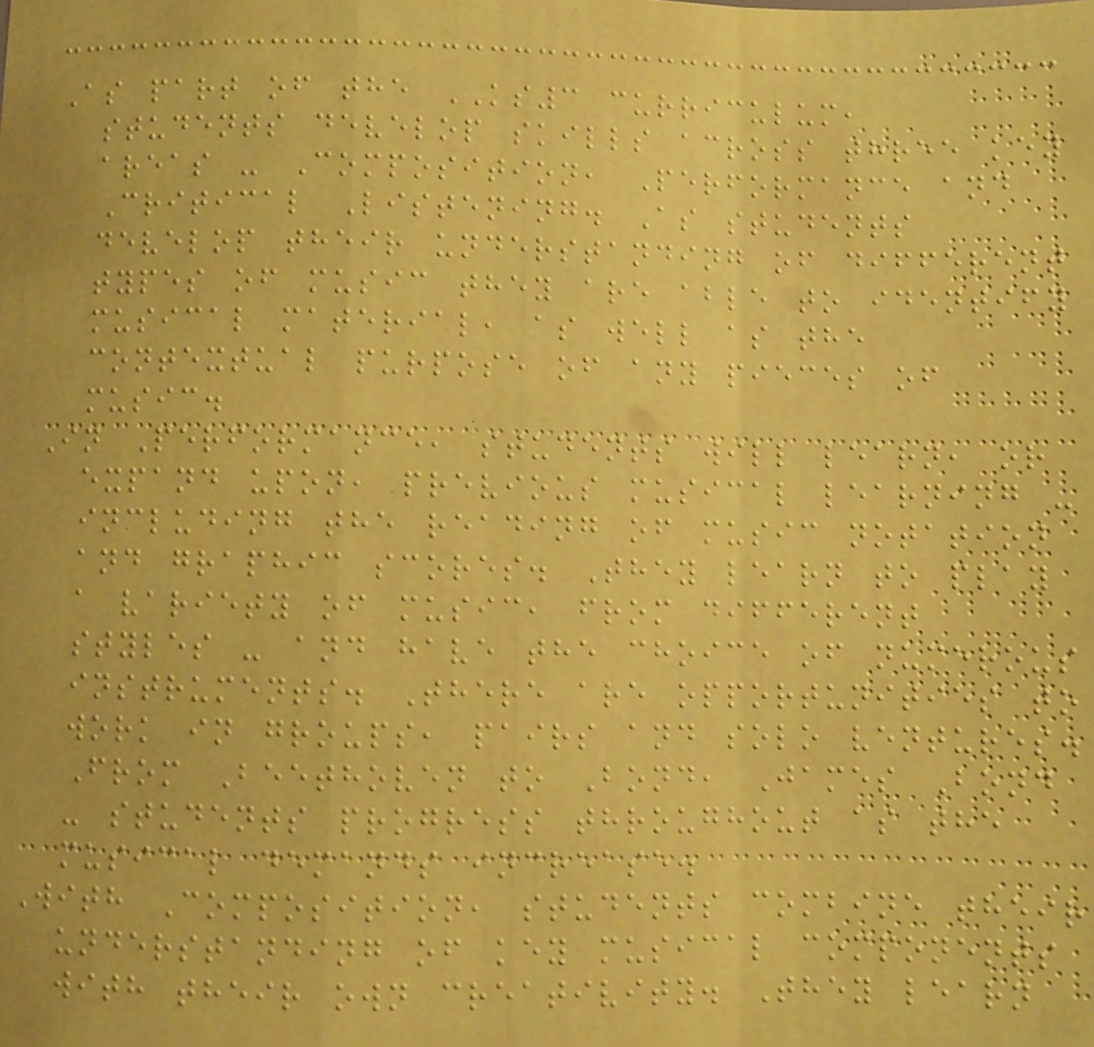As part of the KS3 curriculum,
students develop skills across three key
areas - Composition, Performance and
Critical Listening. As students
develop their understanding of different
types of music they are able to identify
musical material, as well as the
contextual purpose of any pieces of
music.
In Performance, students will learn, or
expand upon, previous musical learning -
including the reading of music notation
and graphic scores. They learn to play
a variety of music, from different
styles - and have the choice of numerous
instruments. There are opportunities to
work in groups, pairs and solo ventures.
From Beethoven to Bond, James Bond
- students progress throughout as the
musical demands increase.
With Composition, students combine their
understanding of key musical components
with their own creativity. They learn
